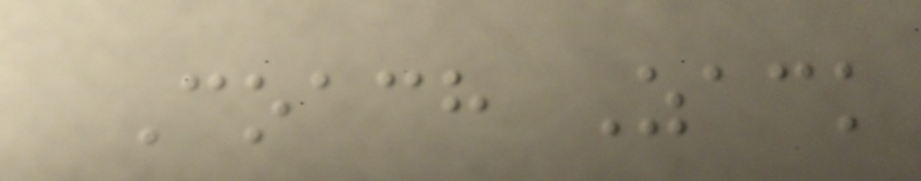Coach Zack
